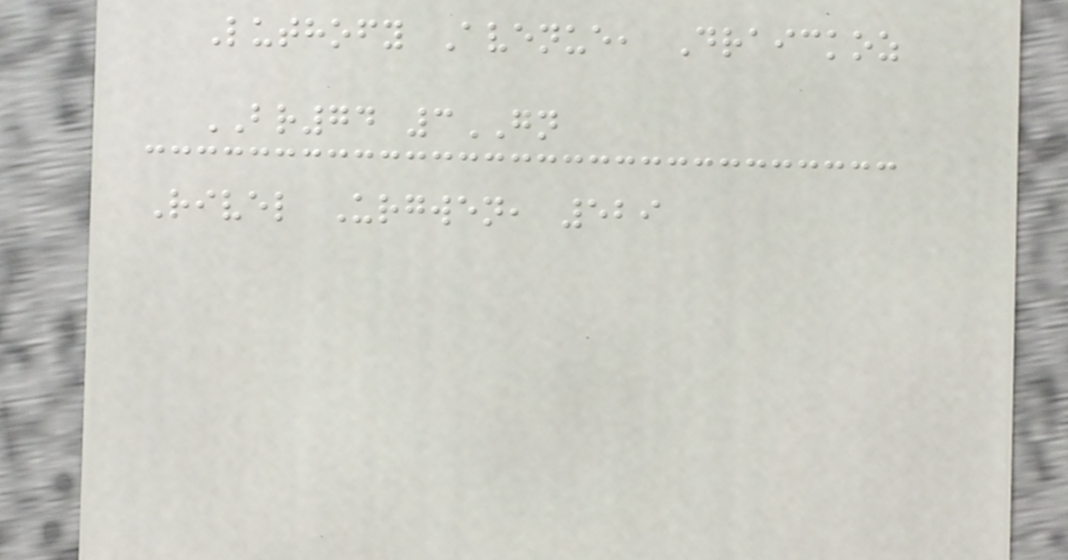Luthofy Avenue, Draickoz
BR74 3GN
Rivel Urgwen, 529
